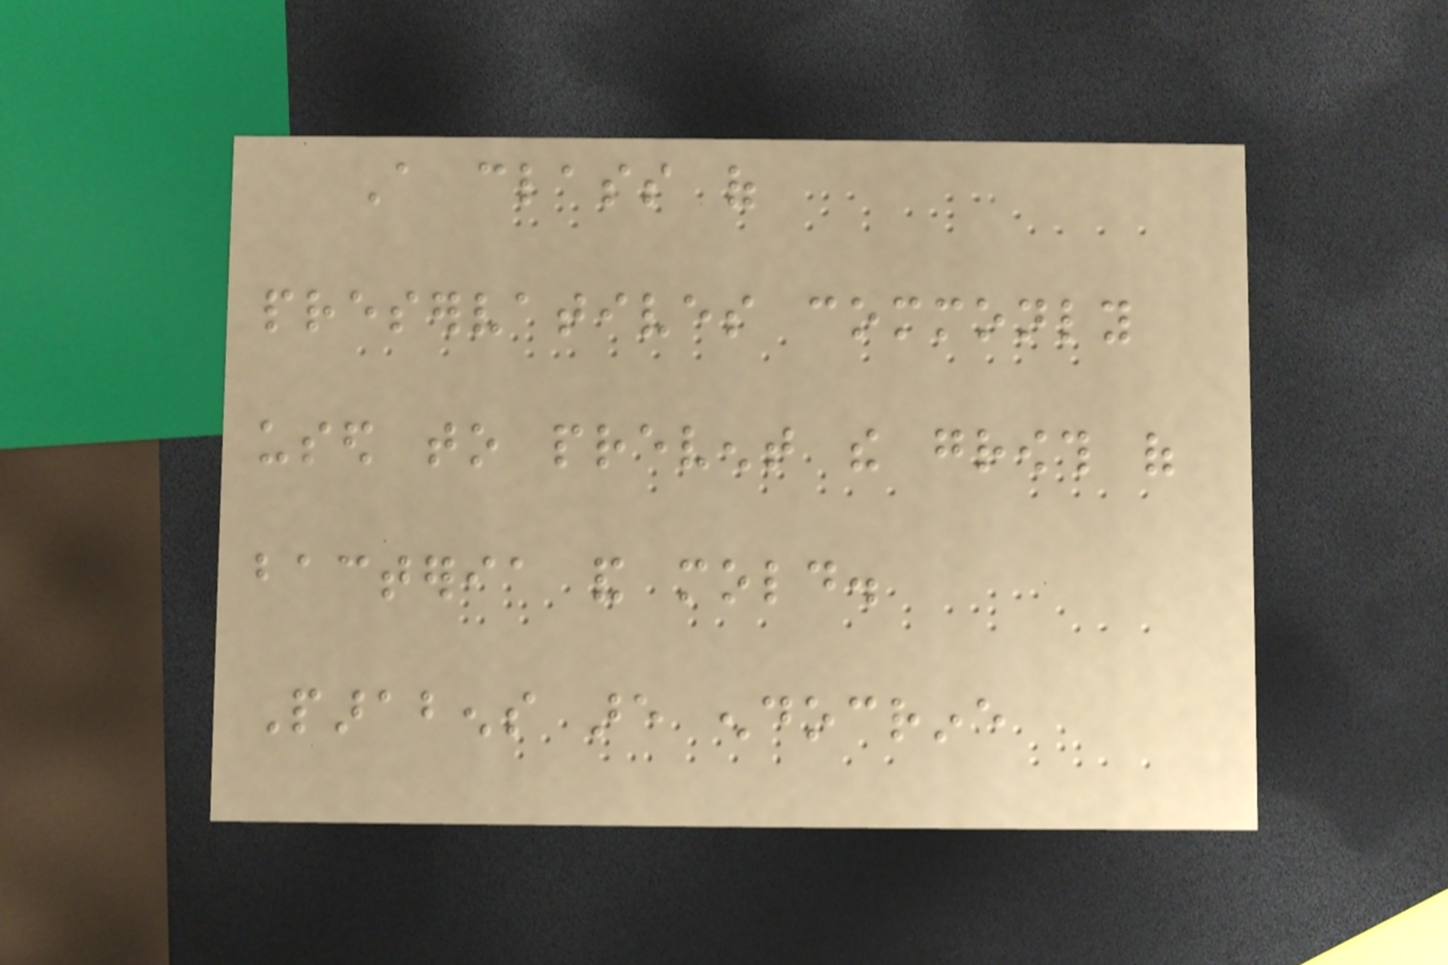A class of
preservatives commonly
used to prevent the growth of
bacteria and mold.
Parabens are endocrine
